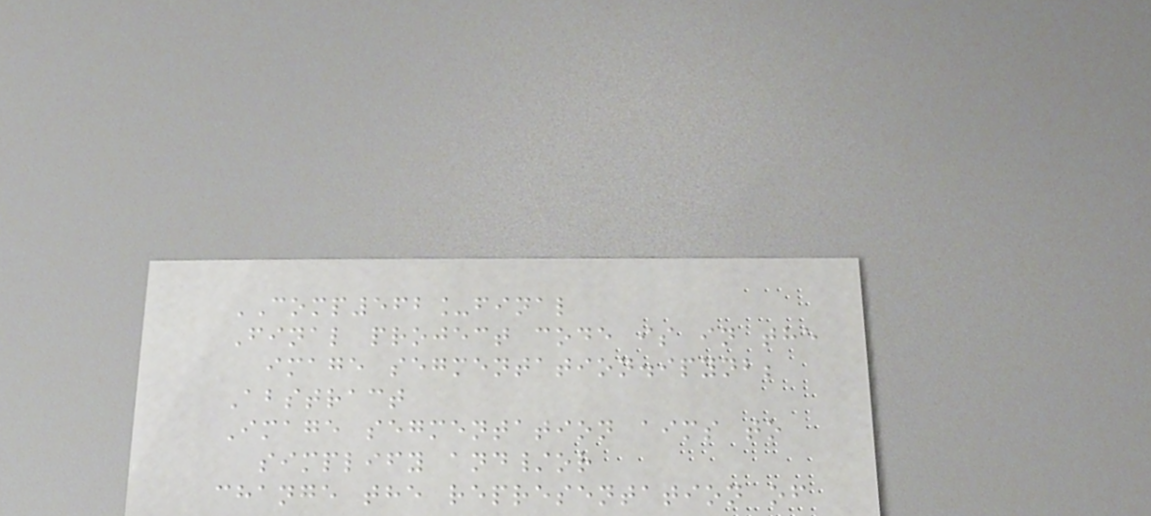COMP562_final
Final project code is in the
image segmentation.ipynb;
Abstract
Image segmentation aims to
simplify and/or
change the representation of
